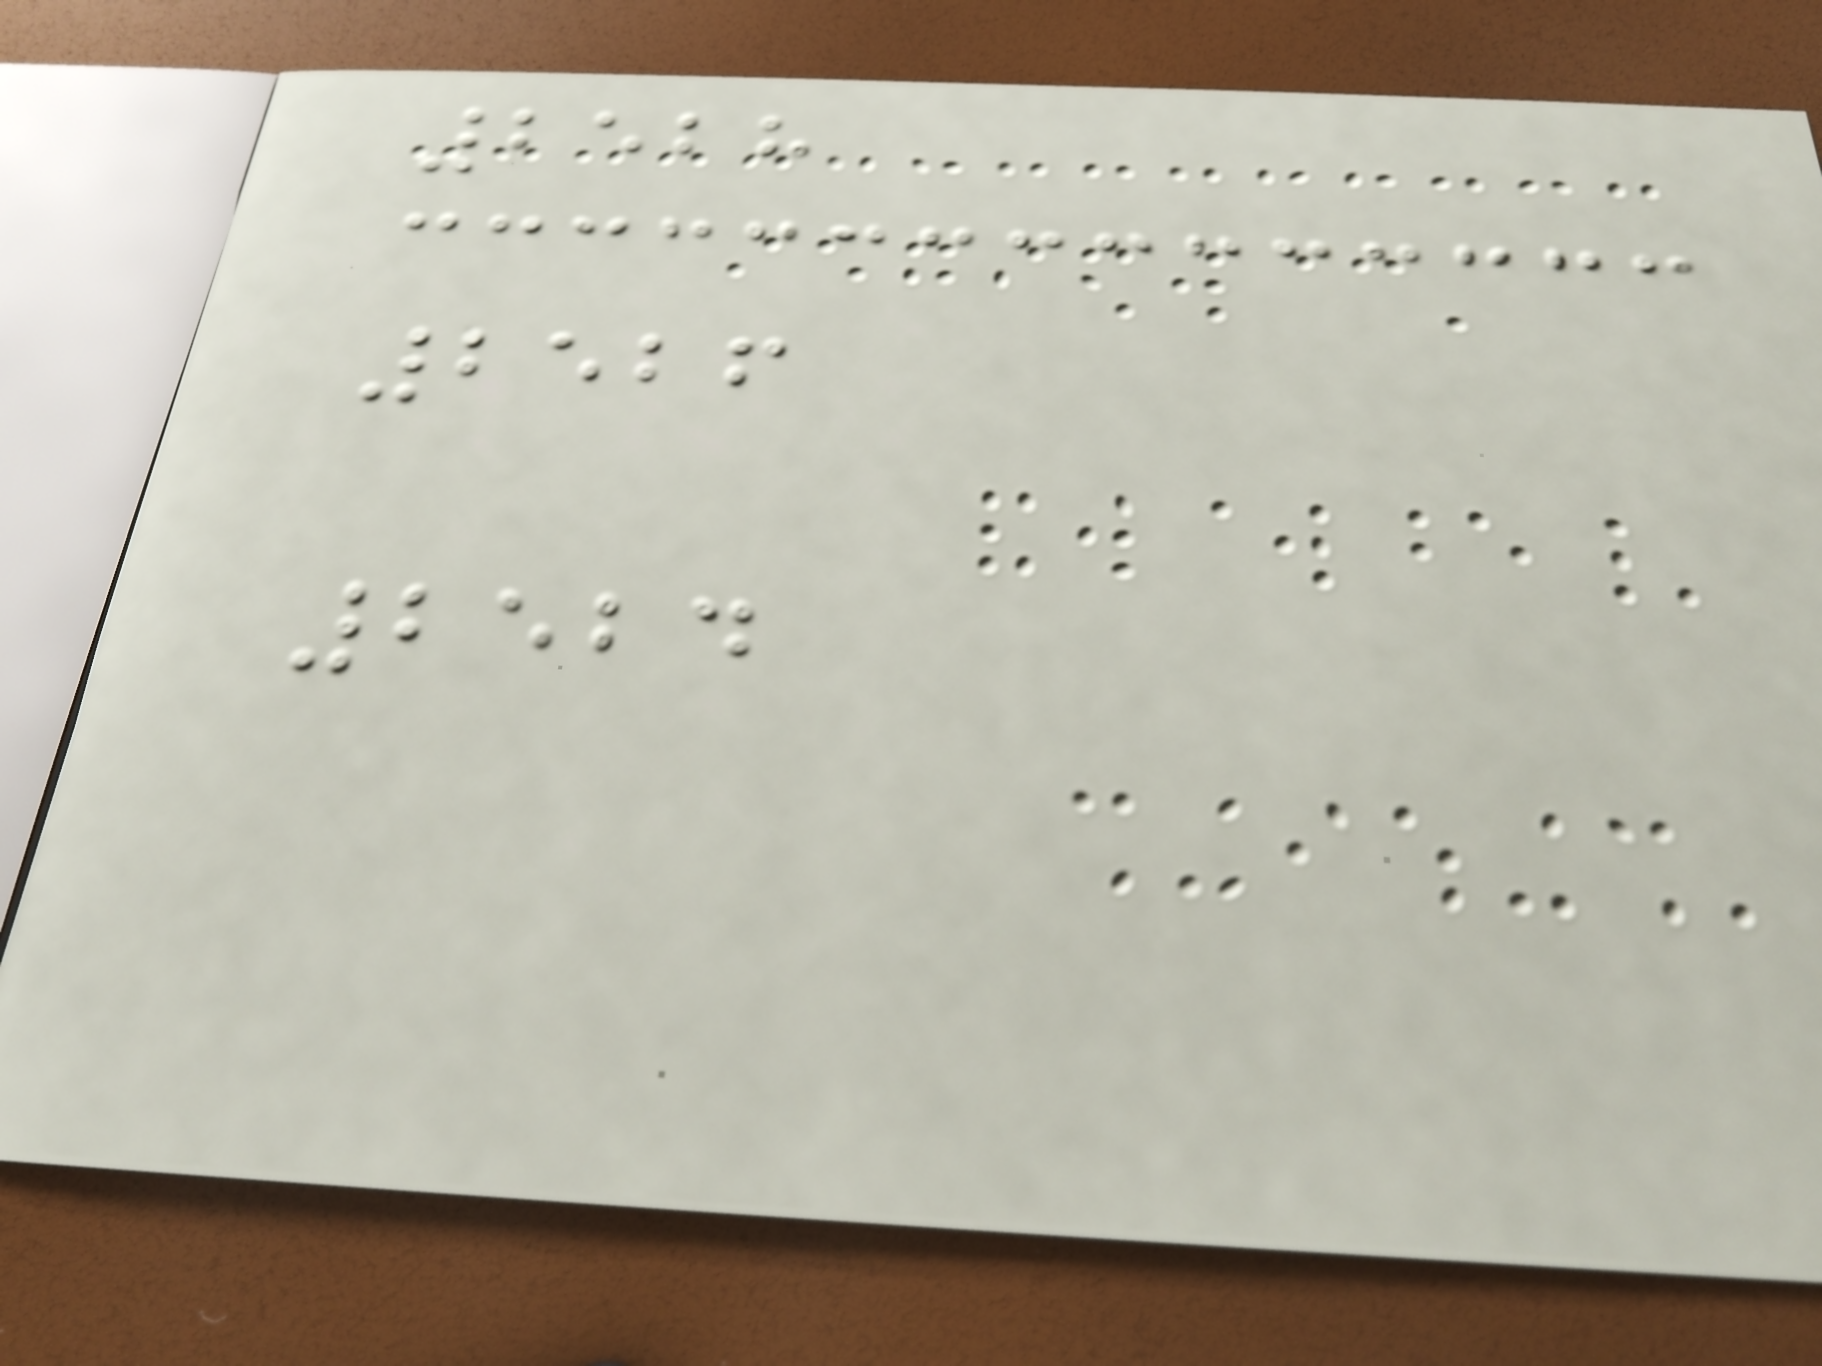2528
2526
2524
